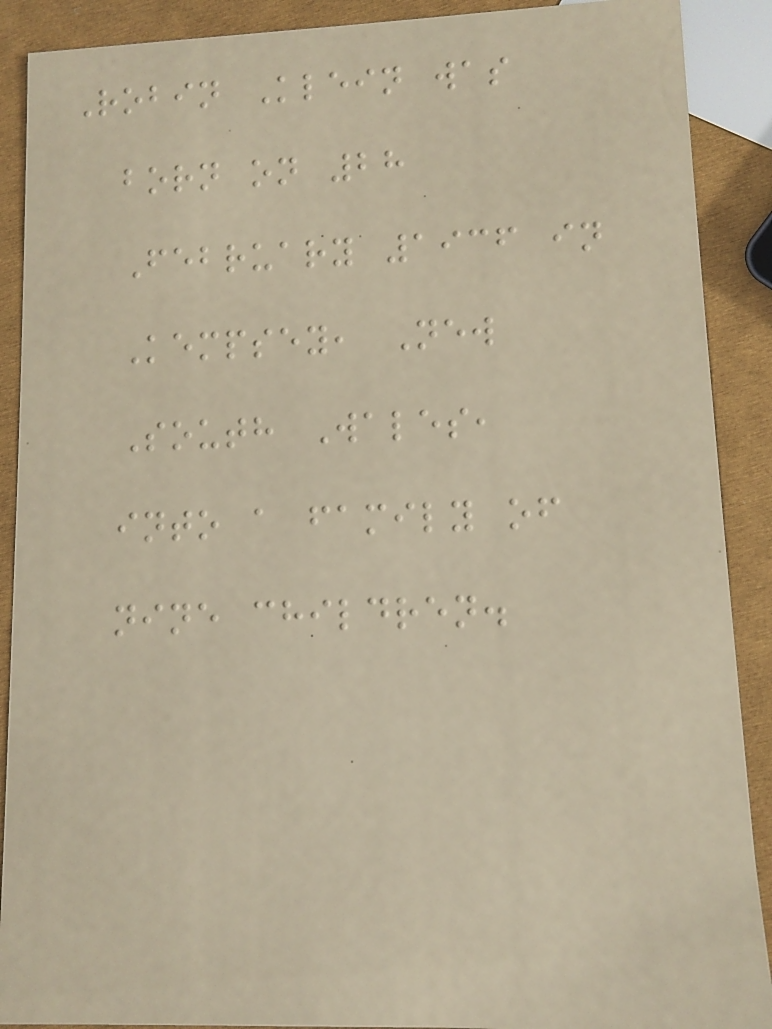Robin Klein was
born on 28
February 1936 in
Kempsey, New
South Wales,
into a family of
nine children.
